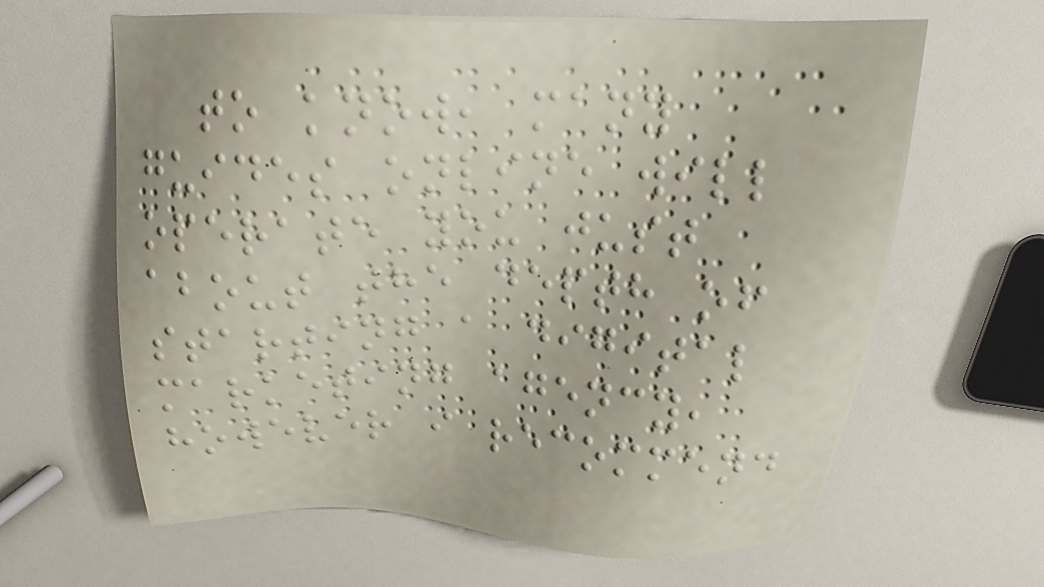to know, many
guides online will
operate you just
about the depth of
starting a digital
marketing agency,
however i recommend
